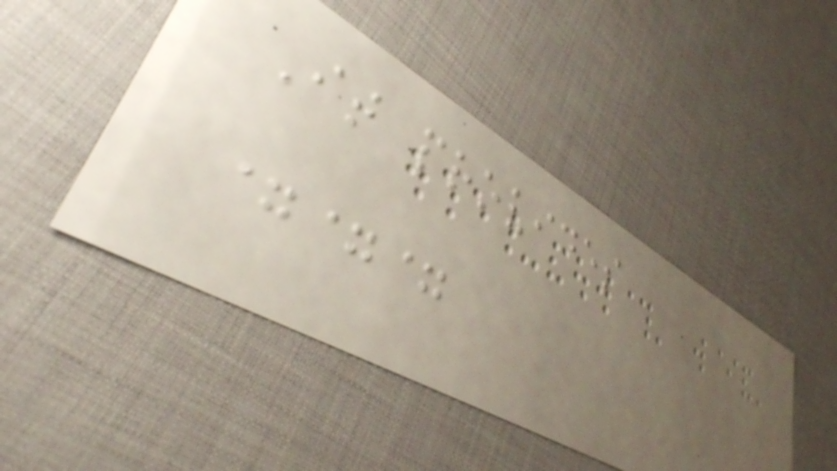It provides
===
